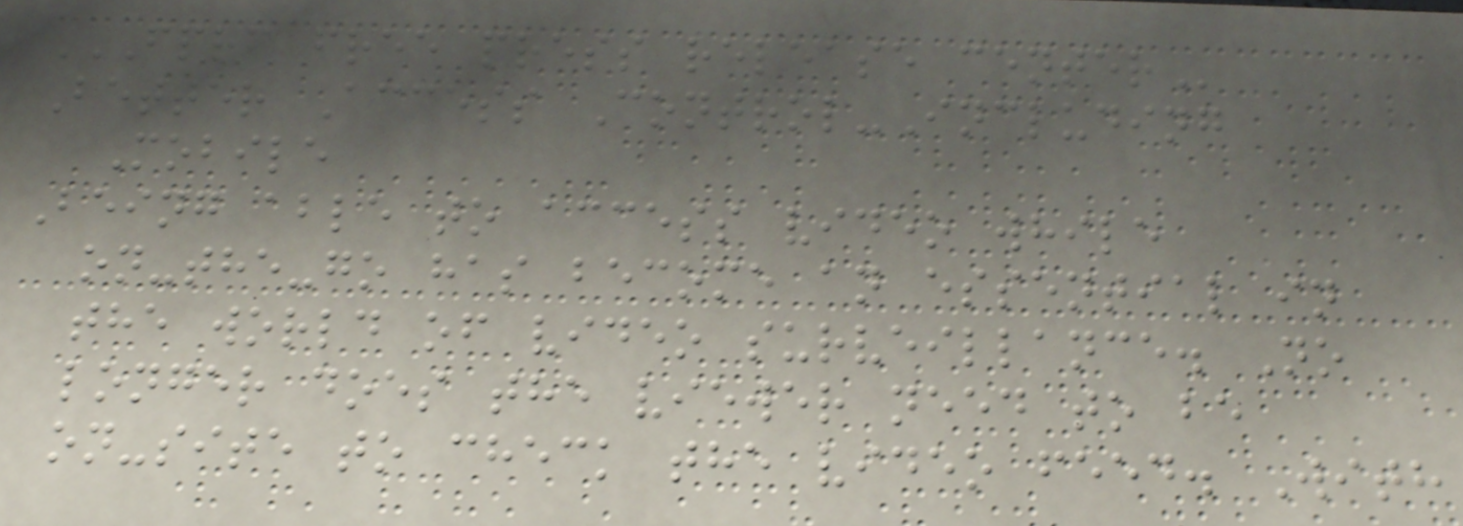FPRC FREE PRESS RELEASE CENTER
Better Access Control-Including
Mobile
Being able to access video while
on-the-go has become an essential in
the world of video surveillance. No
longer does the viewer need to be
on-site to check the video feed. With
